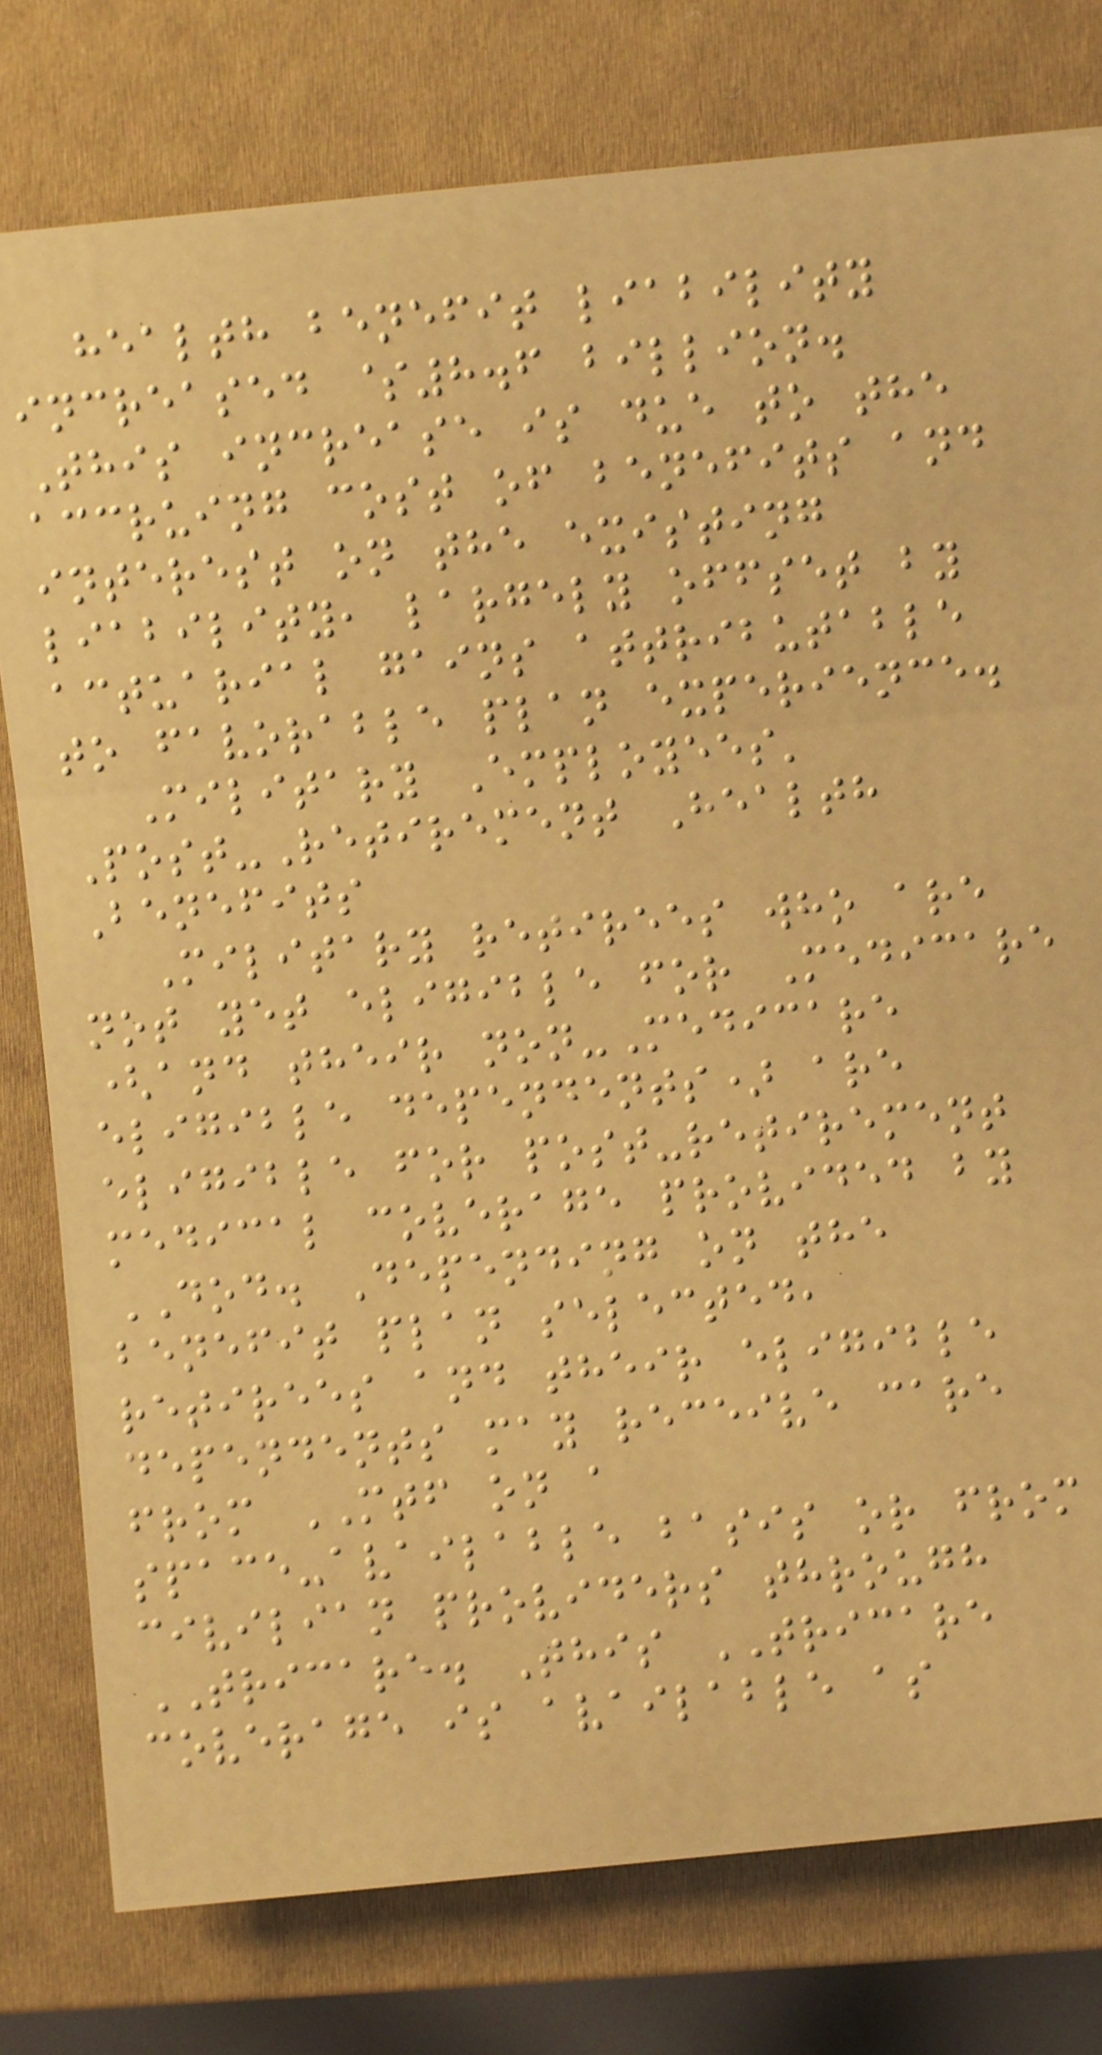health benefit liability
increased $8.6 billion.
This increase is due to the
accruing cost of benefits and
interest on the existing
liability, largely offset by
actuarial gains attributable
to favorable plan experience.
Military Employees'
Post-Retirement Health
Benefits
Military retirees who are
not yet eligible for Medicare
(and their non-Medicare
eligible dependents) are
eligible for post-retirement
medical coverage provided by
DOD. Depending on the
benefit plan selected,
retirees and their eligible
dependents may receive care
from MTF on a
space-available basis or from
civilian providers through
TRICARE. This TRICARE
coverage is available as
